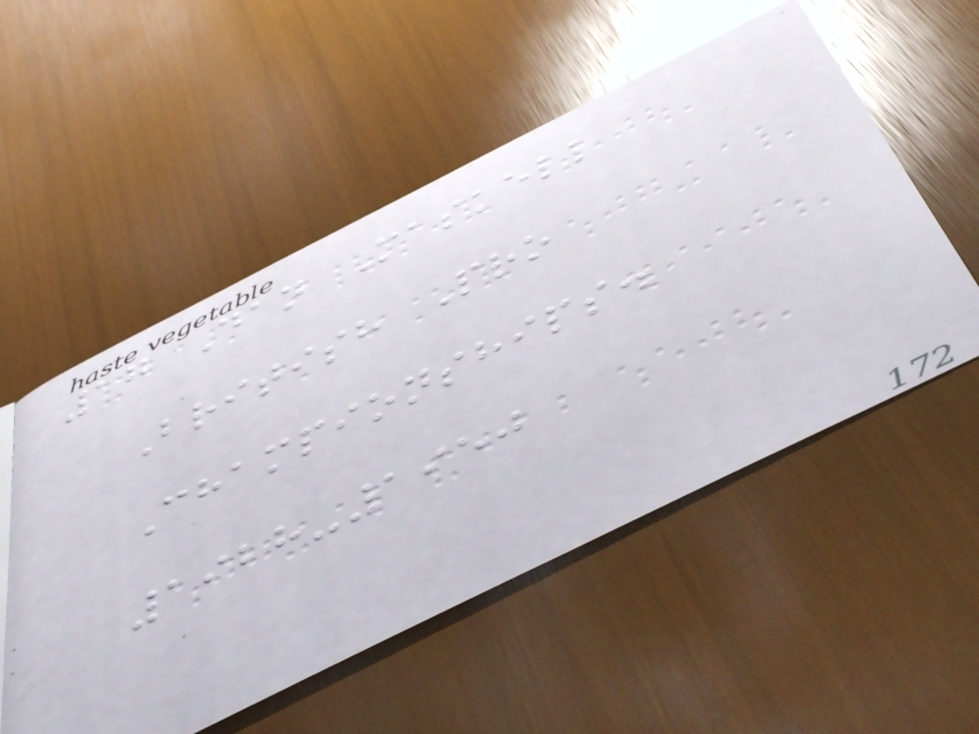17 Dan Maskell
British Pro
Championships.
1928-1950
